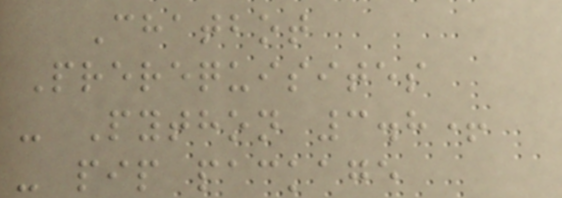Chatbot
Prerequisites
- Python 3.8+
- pip package
